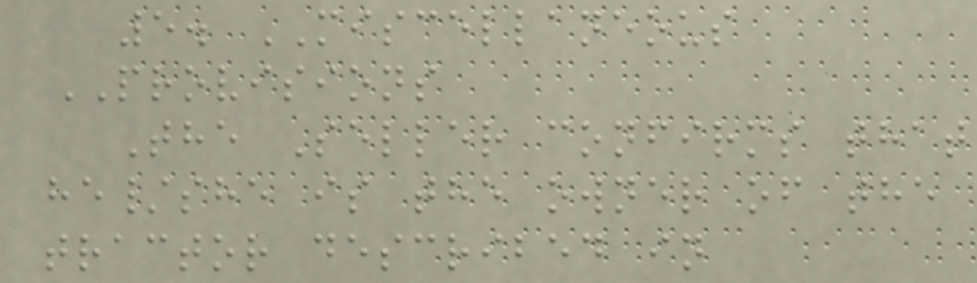5. MISCELLANEOUS
PROVISIONS
The Seller confirms that
he/she is the owner of the
tractor described in
